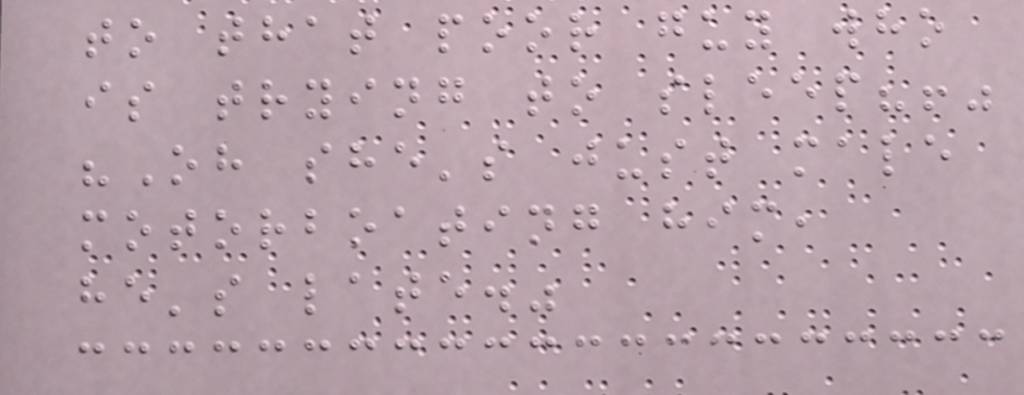to that poor guy who
is trying to sleep?!"
"Oh she's just male
motorboating him,
he's late."
